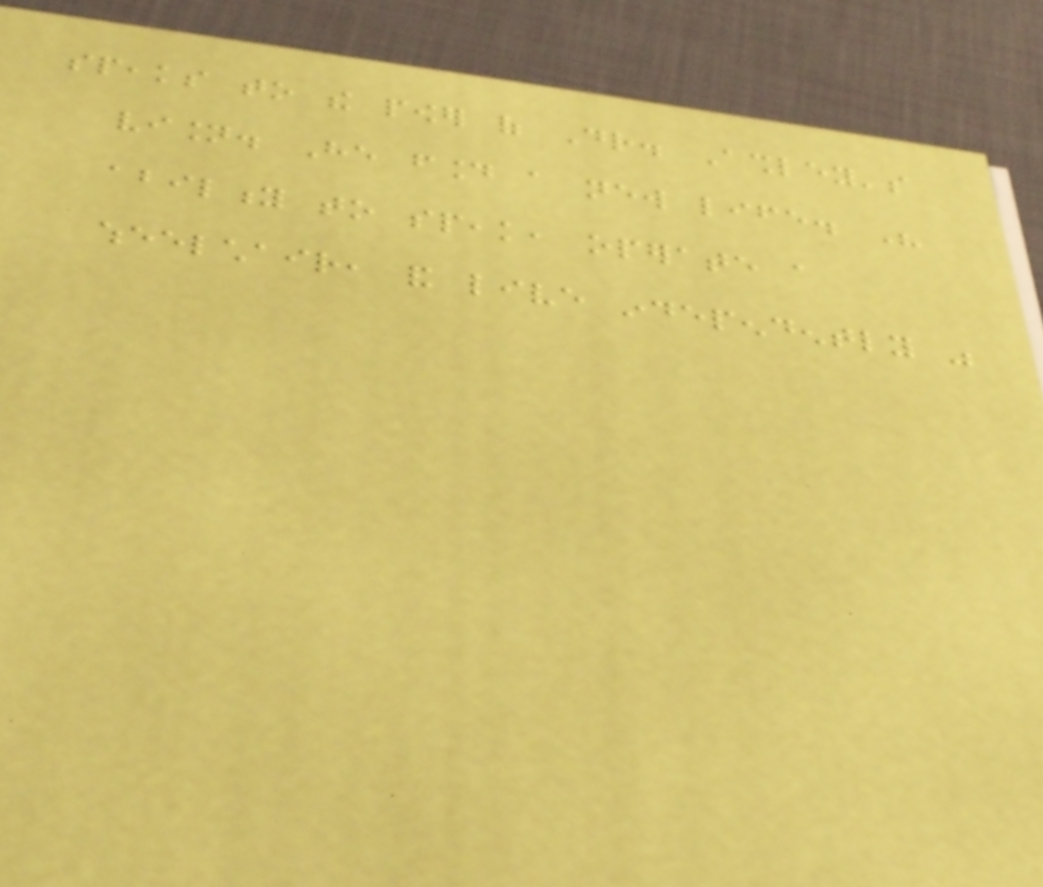speaks to the power of Dr. Ashley's
vision. He found a new life. His
ability to speak, operate a
wheelchair, and live independently was
